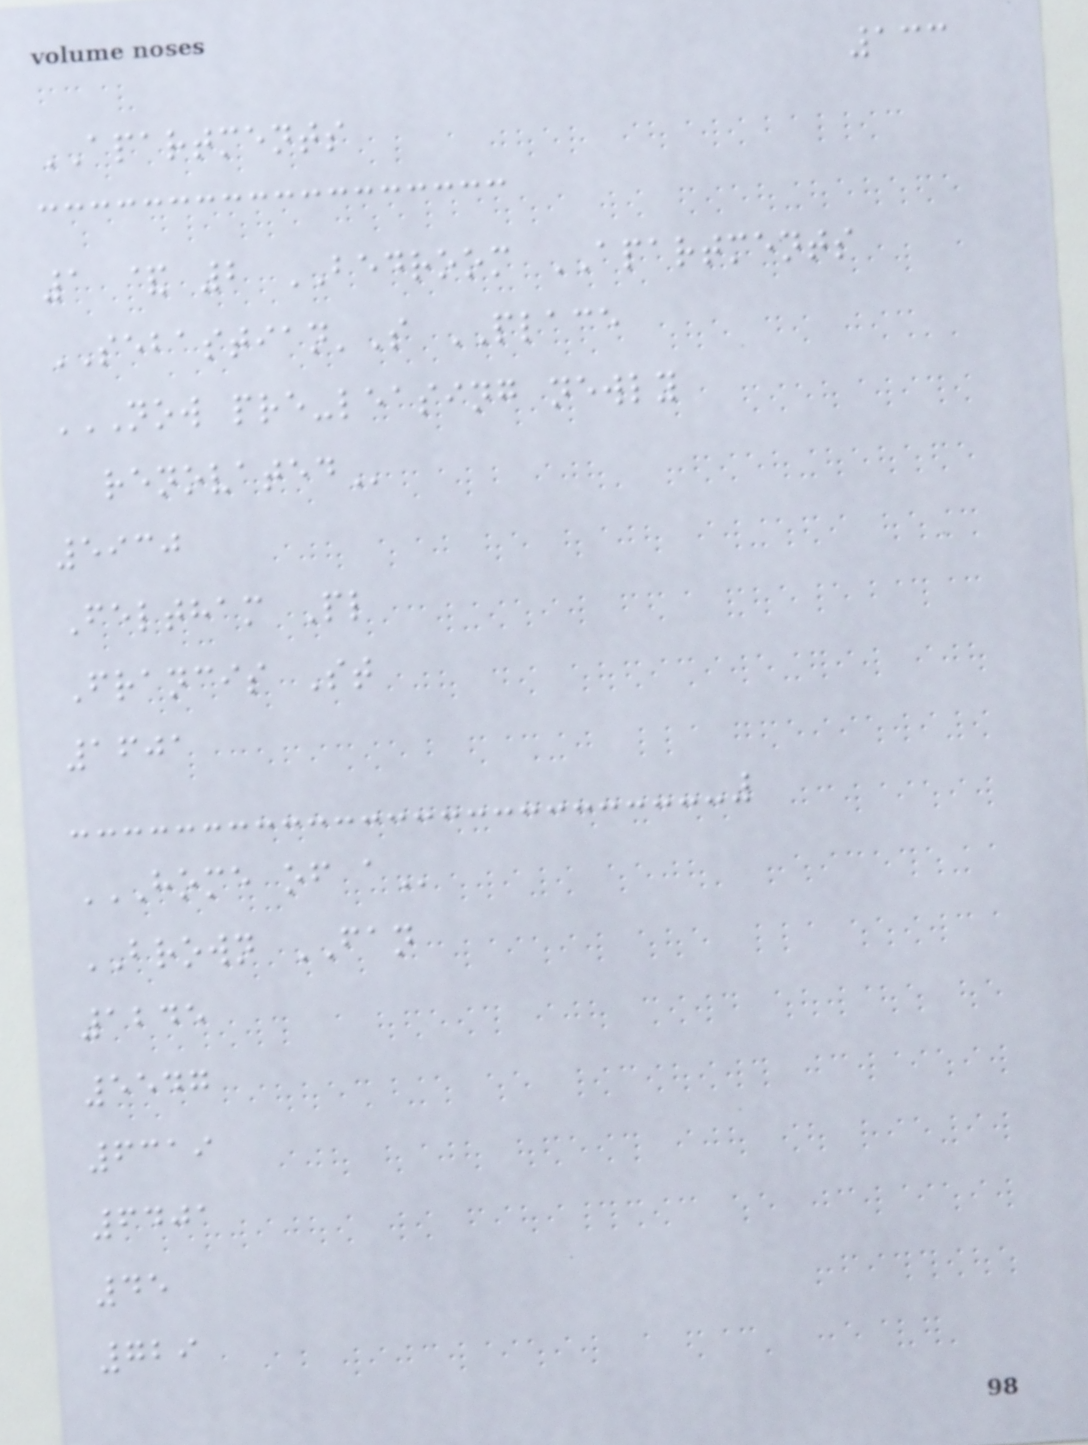133
APARTMENTS
1 & 2 BEDROOM APARTMENTS
SEBASTIAN'S PLACE
NOW PRE-LEASING NEWLY
RENOVATED
5930
Feltham Pl
Francis St
1601
HOME OF A
BROWN FAN
1245
5547
6319
6401
45
729
